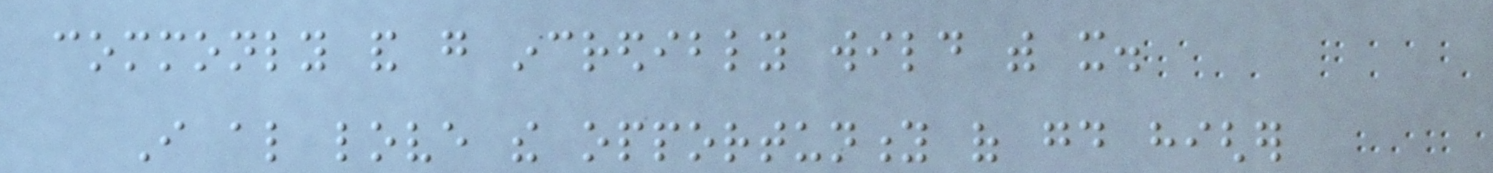commonly and go incredibly wild with it.
I also love the opportunity of good higher
